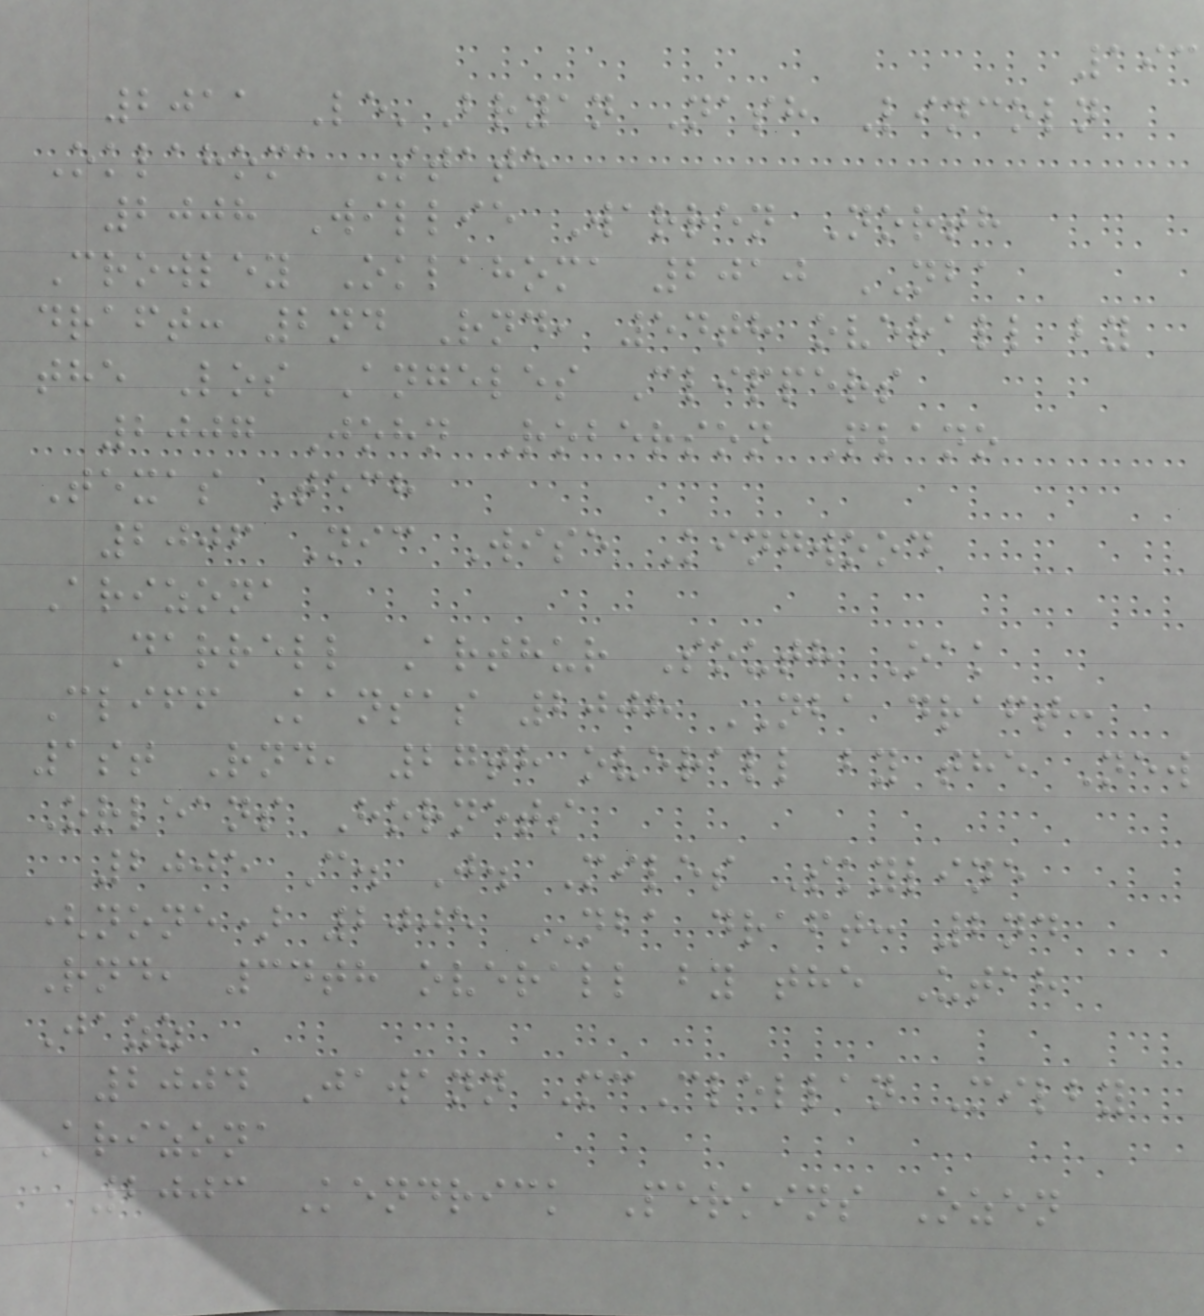193
2011 Le'Bryan Nash Lincoln
Oklahoma State
2008 Willie Warren North
Crowley Oklahoma 2010 NBA
draft: 2nd Rnd, 54th overall by
the Los Angeles Clippers
2007 John Roberson Plano
Texas Tech
2006 Nic Wise Kingwood
Arizona
Darrell Arthur South Oak
Cliff Kansas 2008 NBA draft:
1st Rnd, 27th overall by the New
Orleans Hornets
2005 C. J. Miles Skyline
(none) 2005 NBA draft: 2nd
Rnd, 34th overall by the Utah
Jazz
2004 Jawann McClellan Milby
Arizona
2003 Kendrick Perkins Ozen
